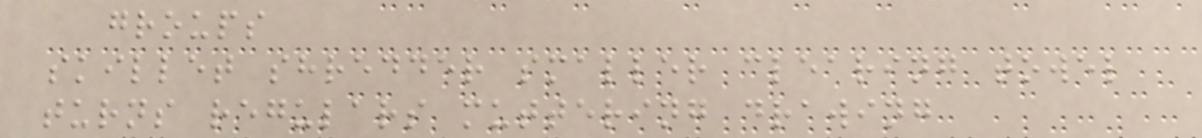groups
skillet shredder smaller clearing towel
turns regulars muttering drawing
